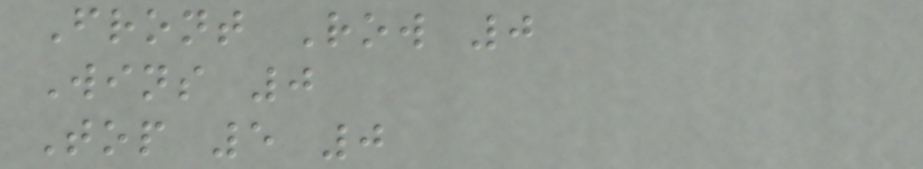Front Row 0
Wins 0
Top 5 0
